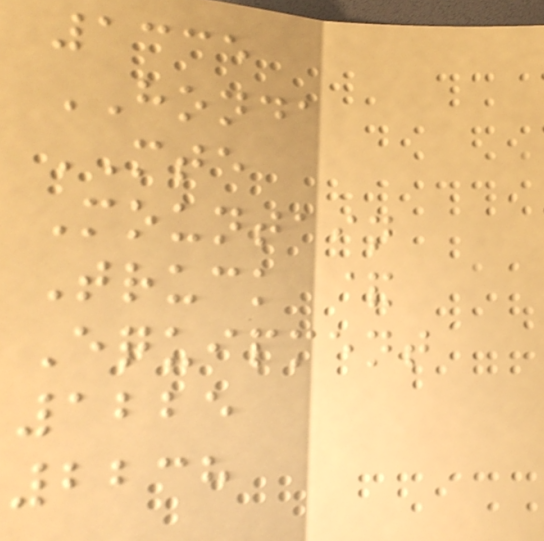1335
HONDA
MTE
Mountain
Truck &
Equipment
1225
2238
